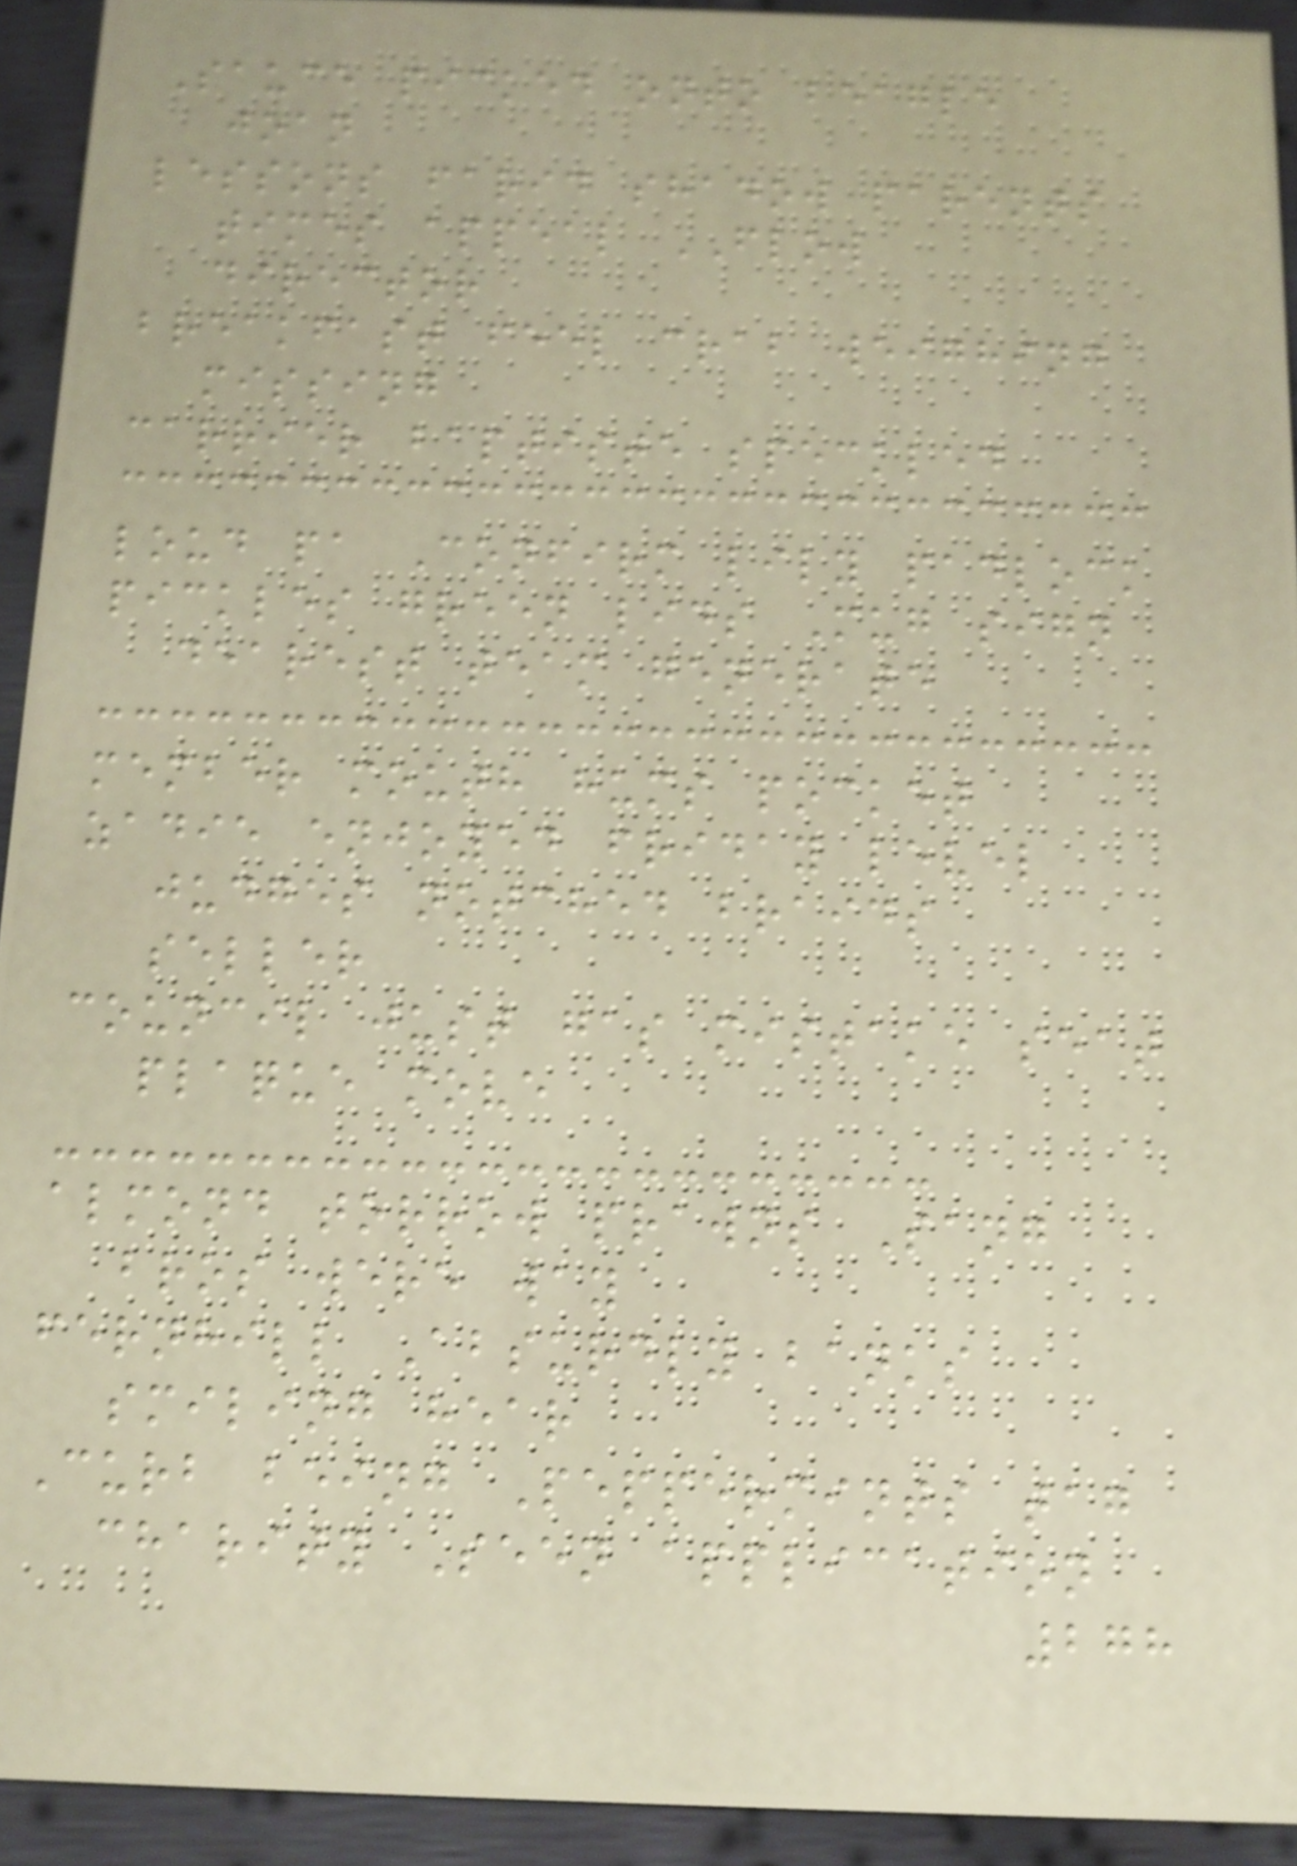Sauce picked onto beagle
joan
lessons farid shadow parents
times appeal FLOW
director
breakfast feel crab weighing
missing
carrier baptiste speckled
loud pa Confirm lily padlock
pickles green lids Mug sign
dearest team generate
member mouth hums pocket
zadie enjoyed friday level
judges notched braids
seller
council just gas mistake seat
plaque move
almond torrow prawns Sang
bros were way
fernhill Absurdly banks
smiling hear
Curb being Peppermints tag
charity Seen application
278
